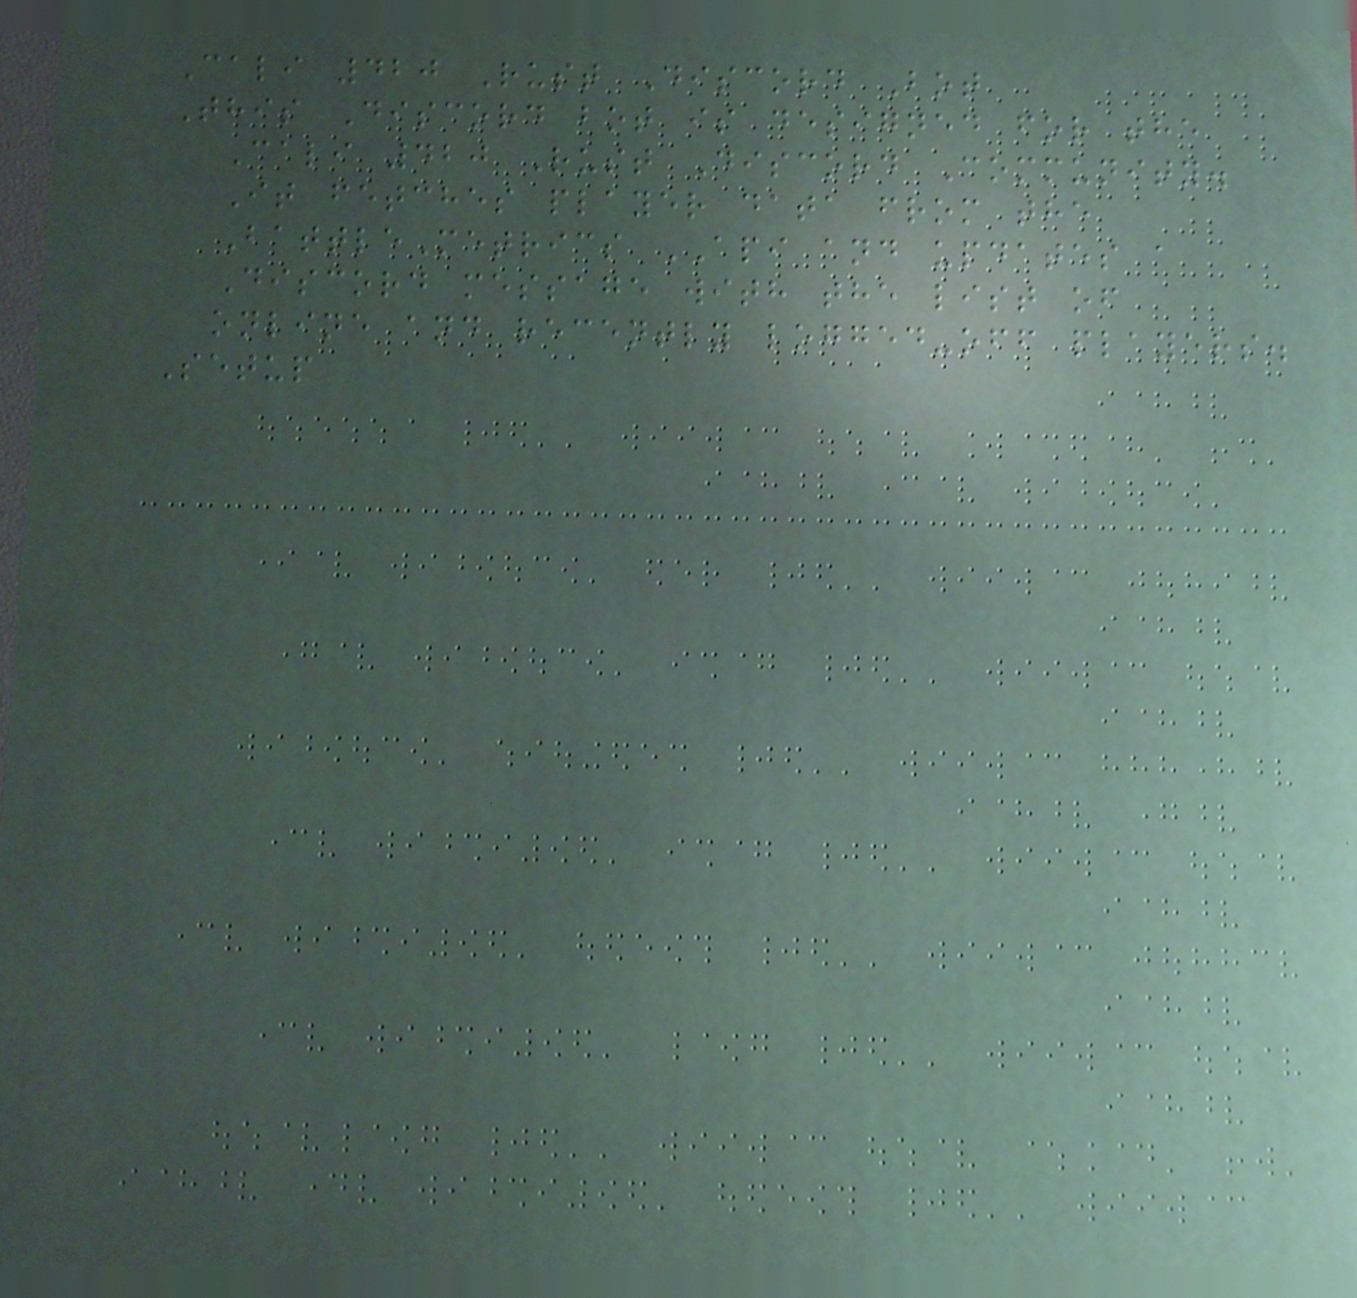Cali 420 Rust Discord Bot
This Discord bot is designed for the
Cali 420 Rust Discord Community.
It fetches player data from the
BattleMetrics API and updates a
Discord message with the list of
online and recently logged-off players.
Setup
